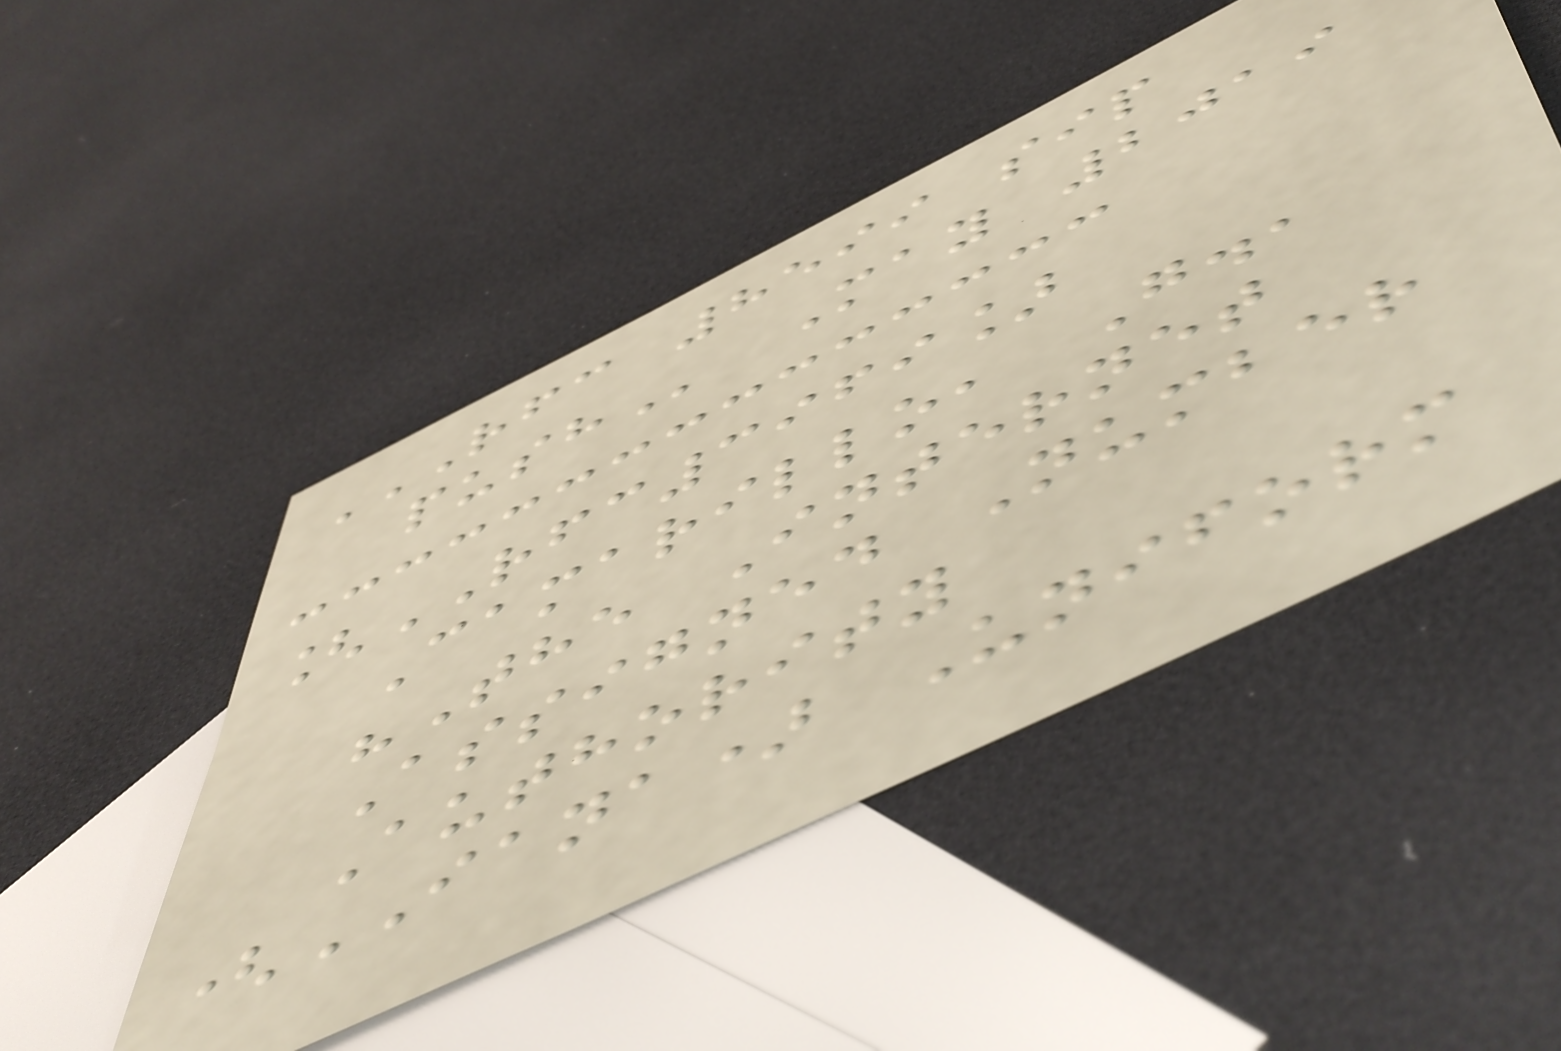RFC 8599 SIP
PUSH May 2019
[RFC3969]
Camarillo, G.,
"The Internet
Assigned Number
Authority
(IANA) Uniform
